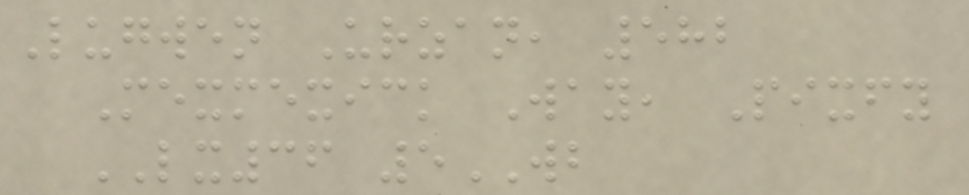Lugwen Urzan, 582
Mexmexick Way, Pixfy
LX36 5WB
